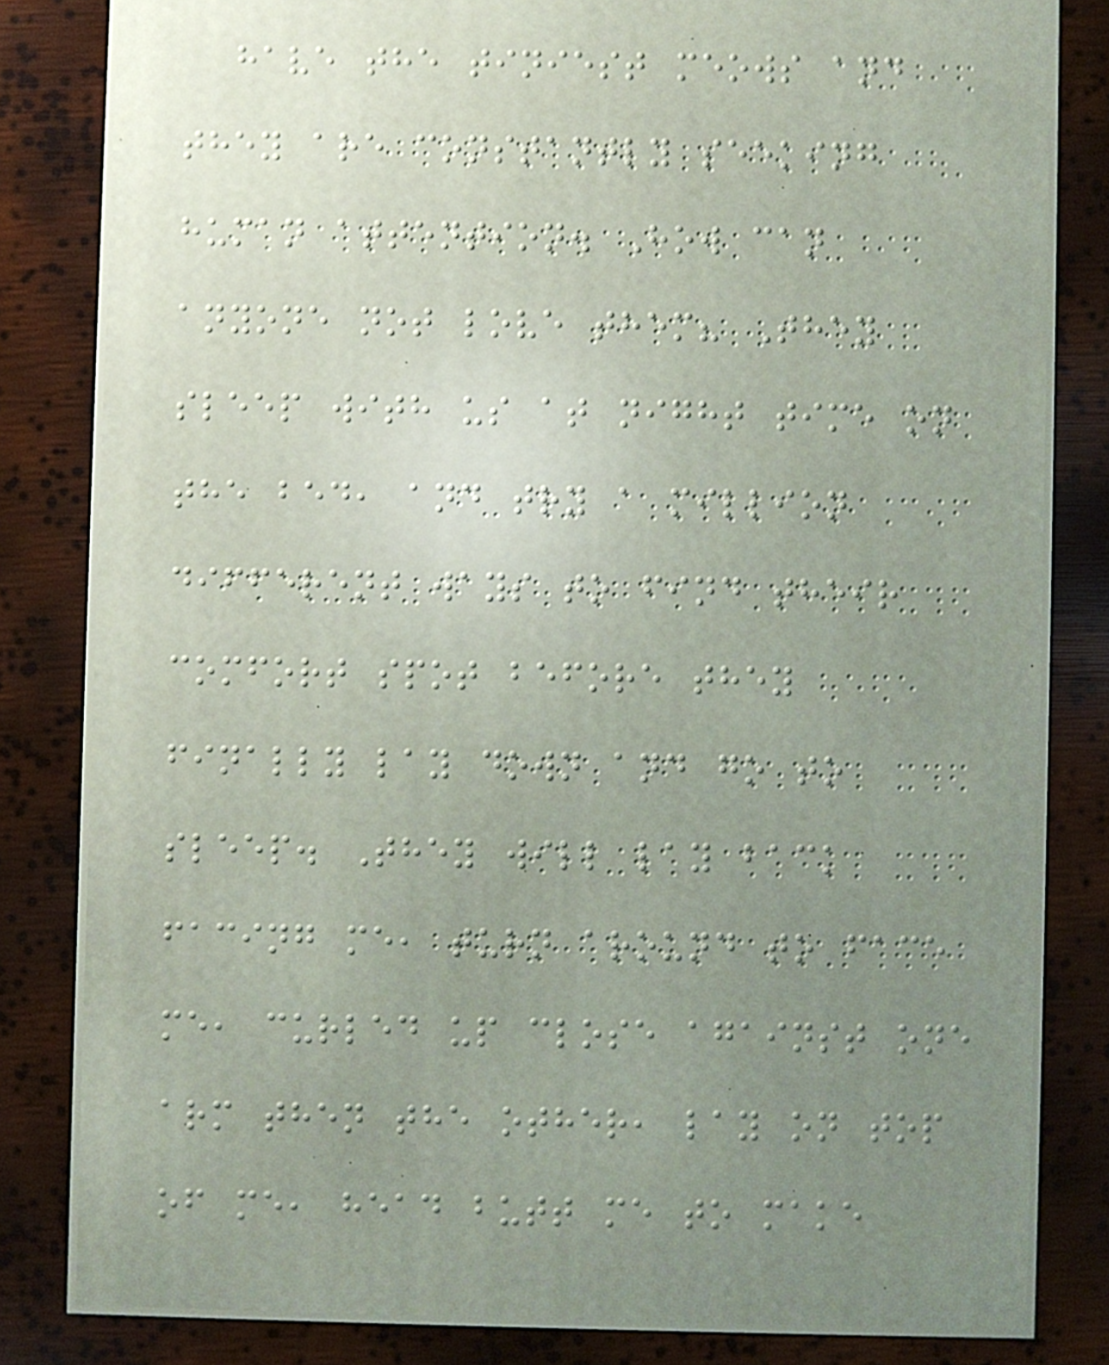have the tiniest meows and
they are constantly seeking
human attention. How can
anyone not love them? They
sleep with us at night time on
the bed, and try a million
different ways to find their
comfort spot before they
finally lay down and go to
sleep. They will lay back
facing me, turn around to face
me, curled up close against one
arm then the other, lay on top
of me, head butt me to make
